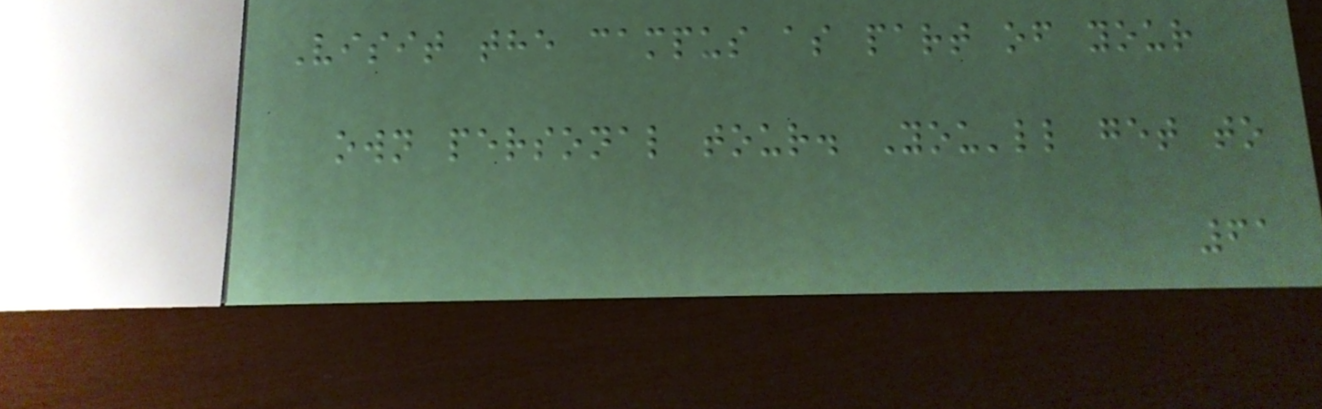Visit the campus as part of your
own personal tour. You'll get to
61
